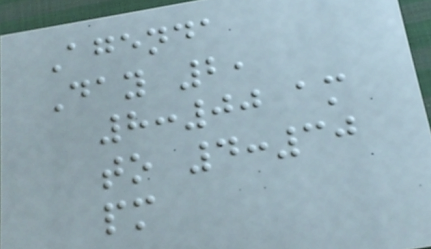Agenda
Day 2,
8:00 am
to 4:30
pm
